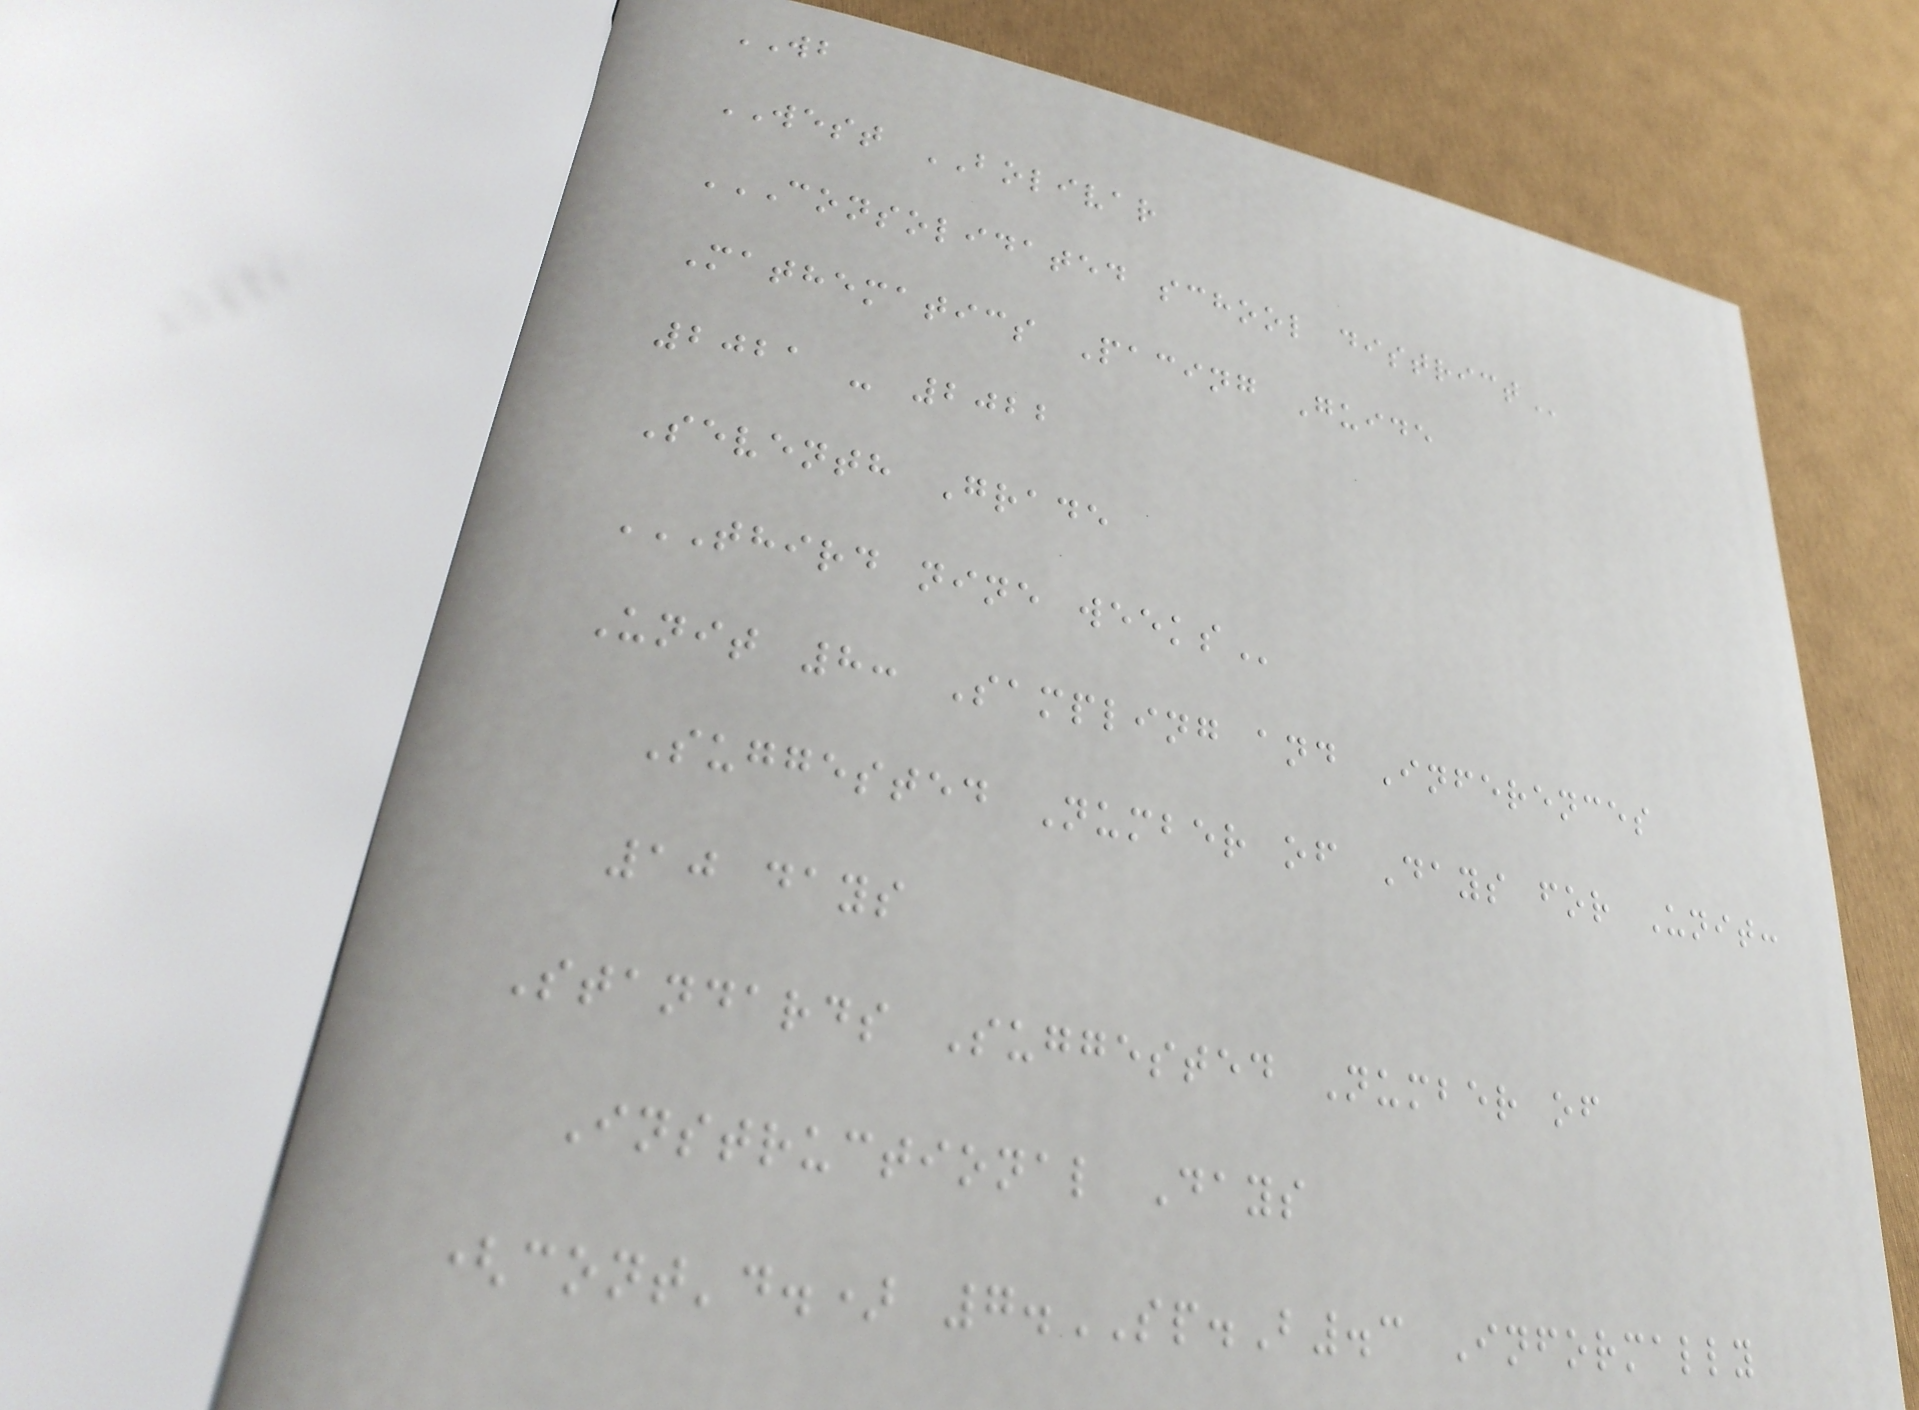WB
WEST BOLIVAR
CONSOLIDATED SCHOOL DISTRICT
Mathematics Pacing Guide
2021 - 2022
Seventh Grade
THIRD NINE WEEKS
Unit 8: Sampling and Inferences
Suggested Number of Days for Unit:
10 days
Standards Suggested Number of
Instructional Days
(cont'd.) 7.SP.B.3 Informally
